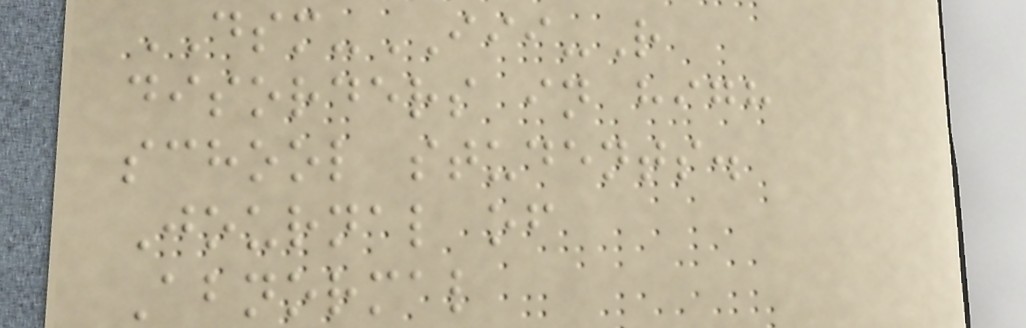DSM-III-R
disorders in high
school students.
Journal of
Abnormal
